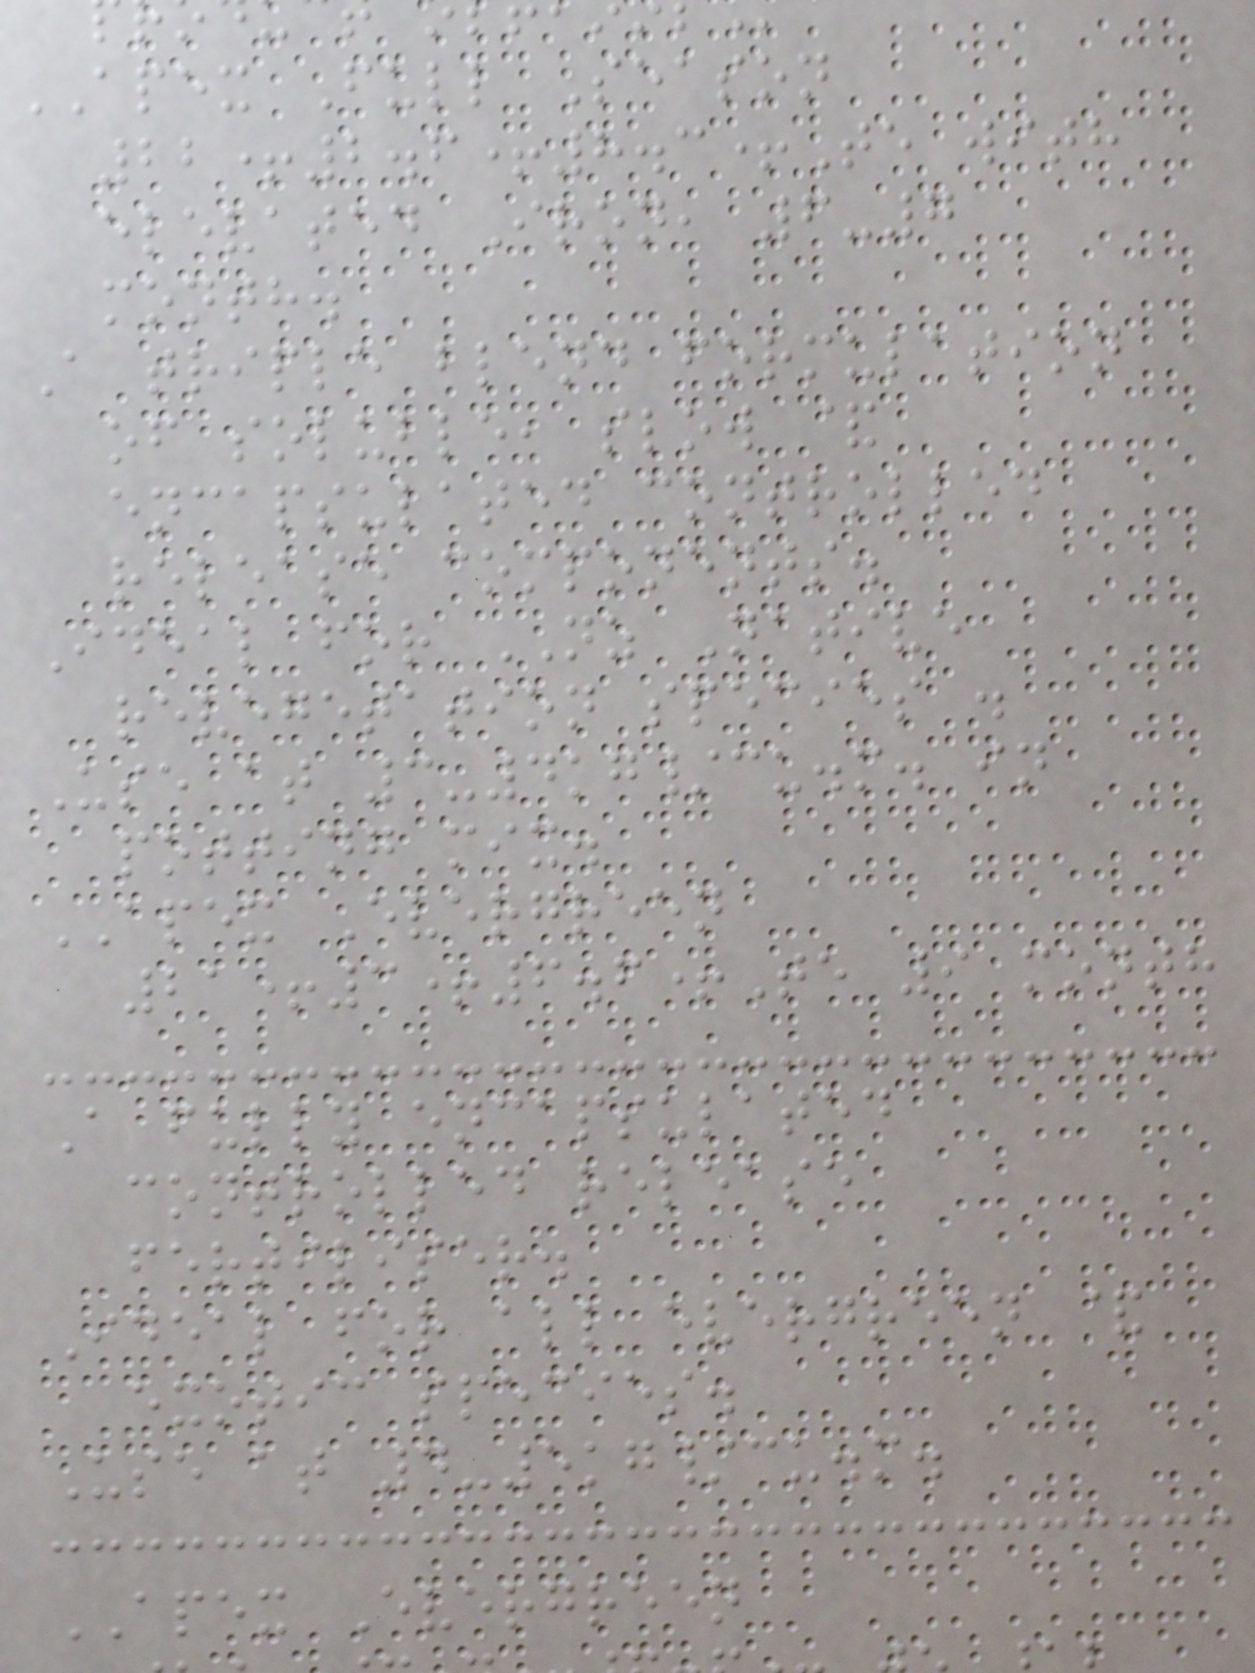APEX Full Season
22+2.6+8.3+Te with
elevated Iron, 6-7
month.
A triple blend formulation
of soluble, slow &
encapsulated controlled
release components.
Ideal for NZ Native
revegetation species .
Use at 3-4kg/cu.m. in
potting mix.
APEX Evergreen
21+3+6.6+Te 9 month
A fully encapsulated
controlled release
fertiliser.
Ideal for all evergreen &
exotic species.
Use at 4-5kg/cu.m.
APEX Evergreen
